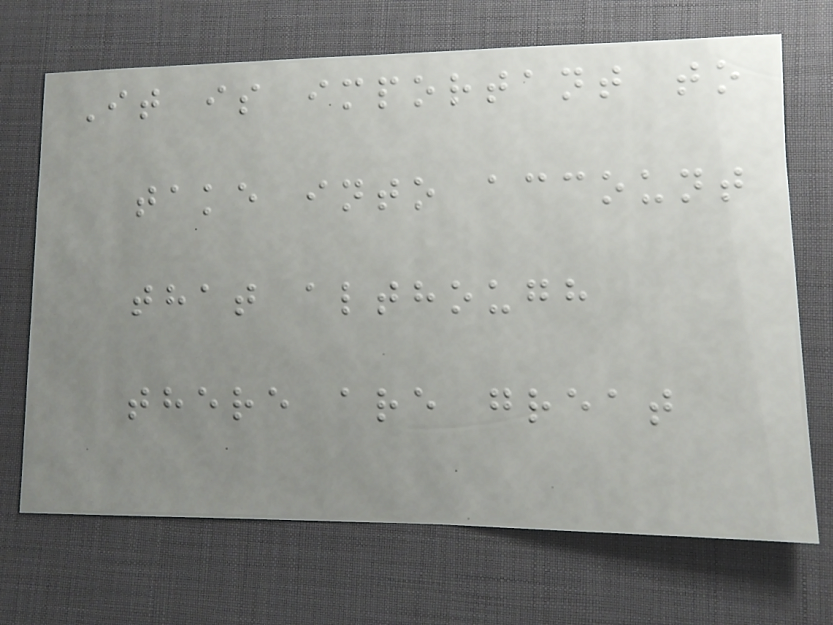It is important to
take into account
that although
there are great
